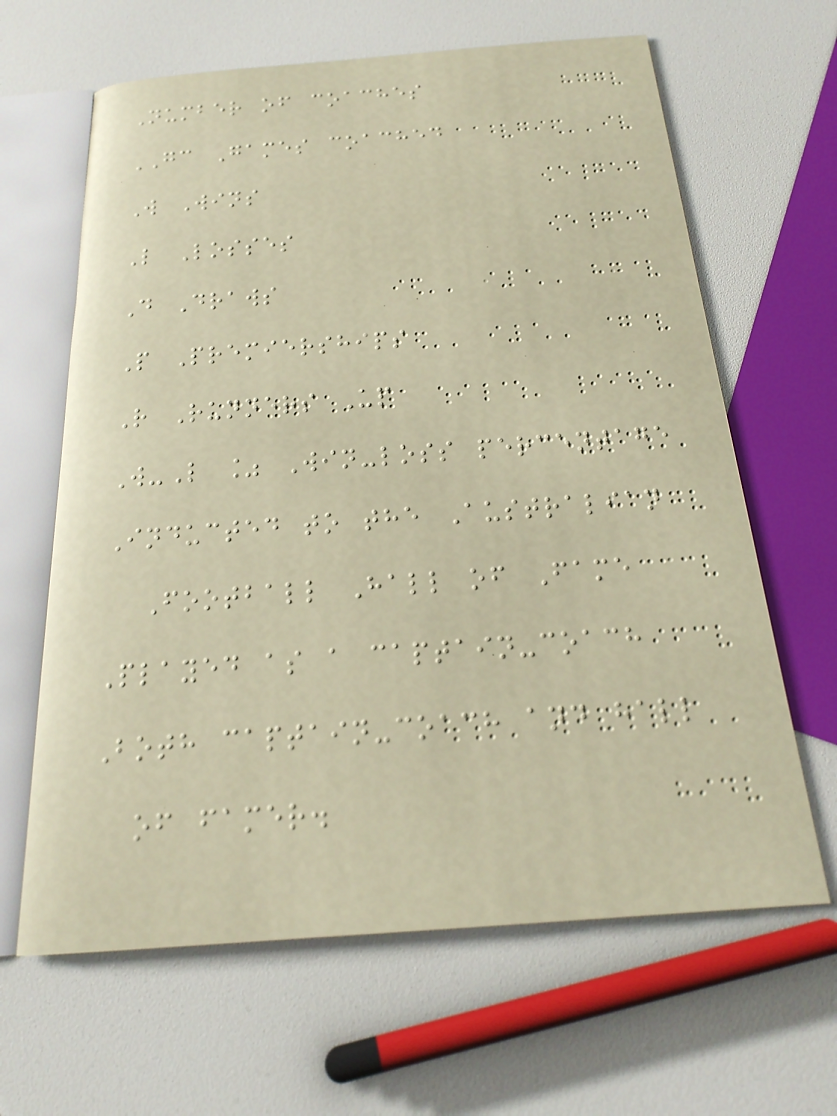Number of coaches
GC Games coached
W Wins
L Losses
D Draws
P Premierships
R Runners Up
W-L % Win-loss percentage
Inducted to the Australian
Football Hall of Fame
Played as a captain-coach
Both captain-coach and hall
of famer.
